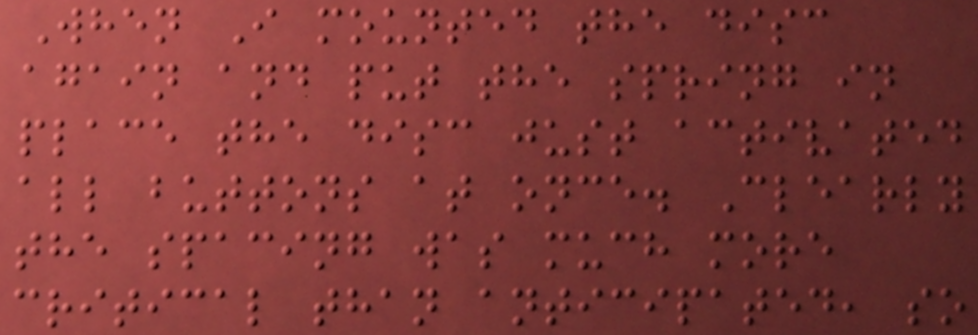When I mounted the disc
again and put the spring in
place the disc just activated
all buttons at once. Clearly
the spacing was much more
critical than anticipated, so
